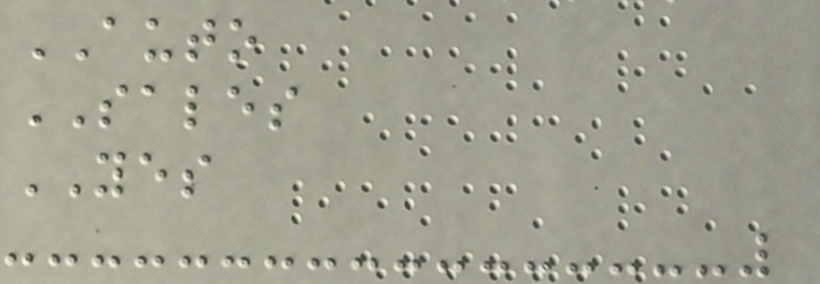AUTO
SALES
YES
